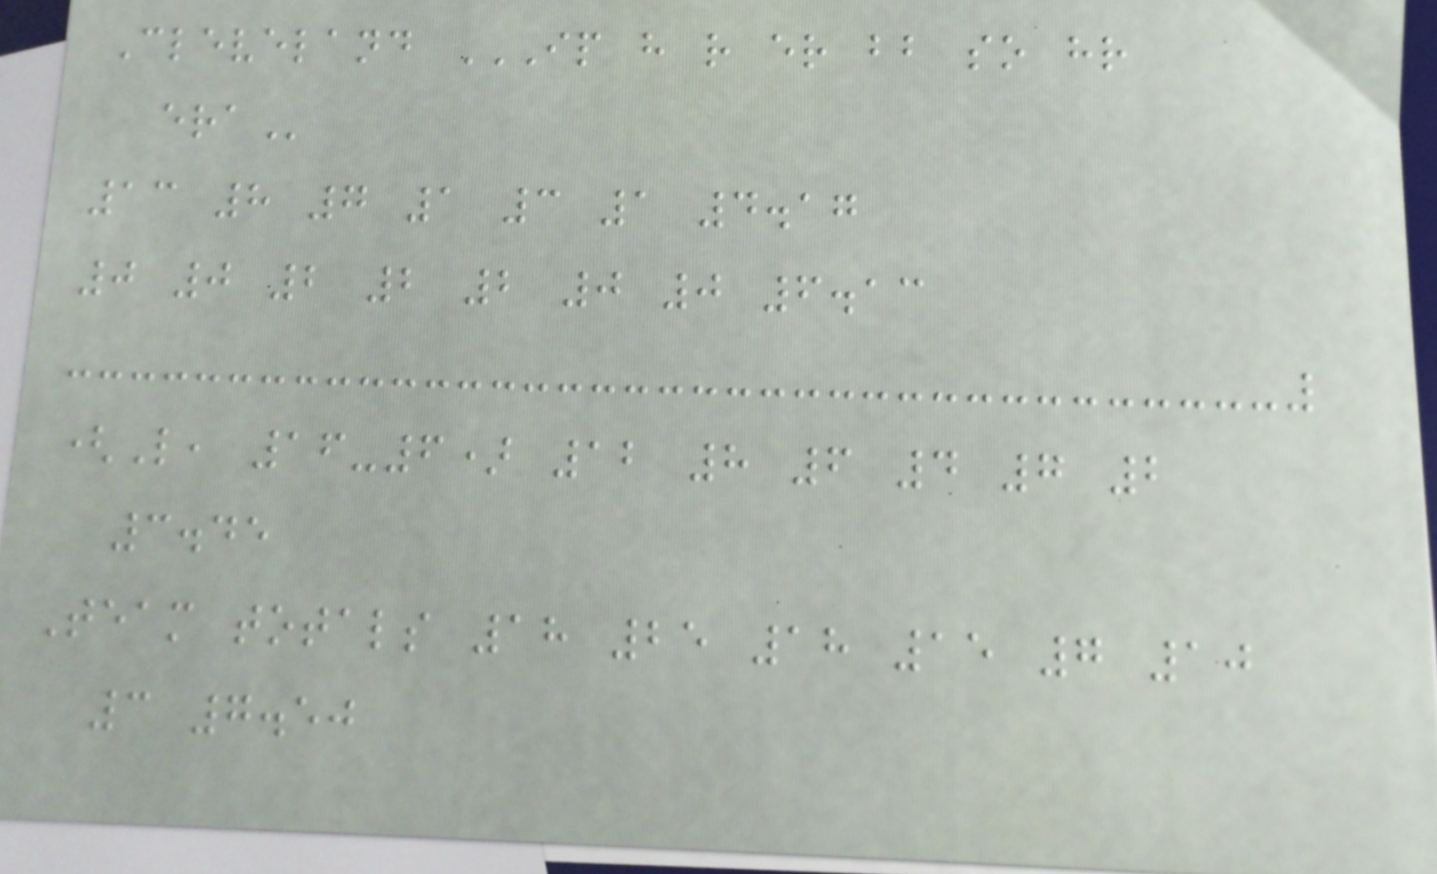Cleveland IP H R ER BB SO HR
ERA
13 8 7 1 3 1 4.17
0 0 2 2 2 0 0 6.13
(L, 16-6) 12 8 6 4 7 2
3.45
Team totals 18 25 18 15 7 10
3 7.50
